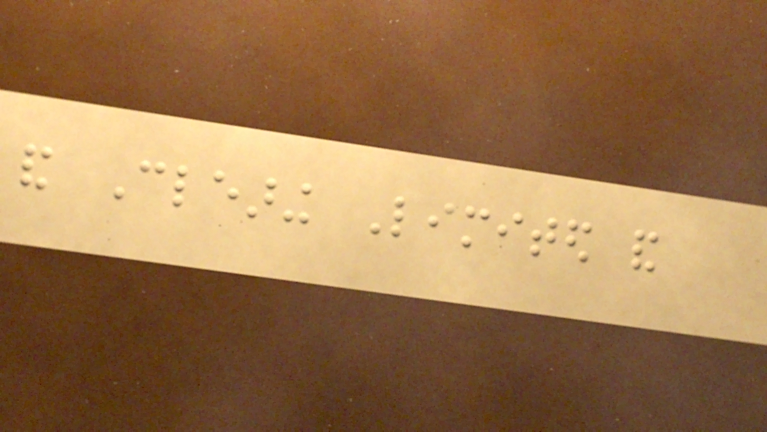and Clearing Limited and
